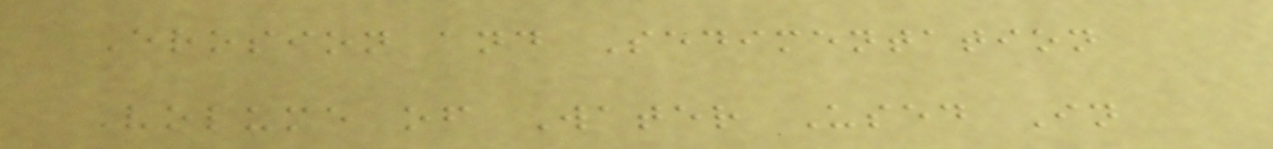Erosion and Sedimentation
Volume of Water Used In
